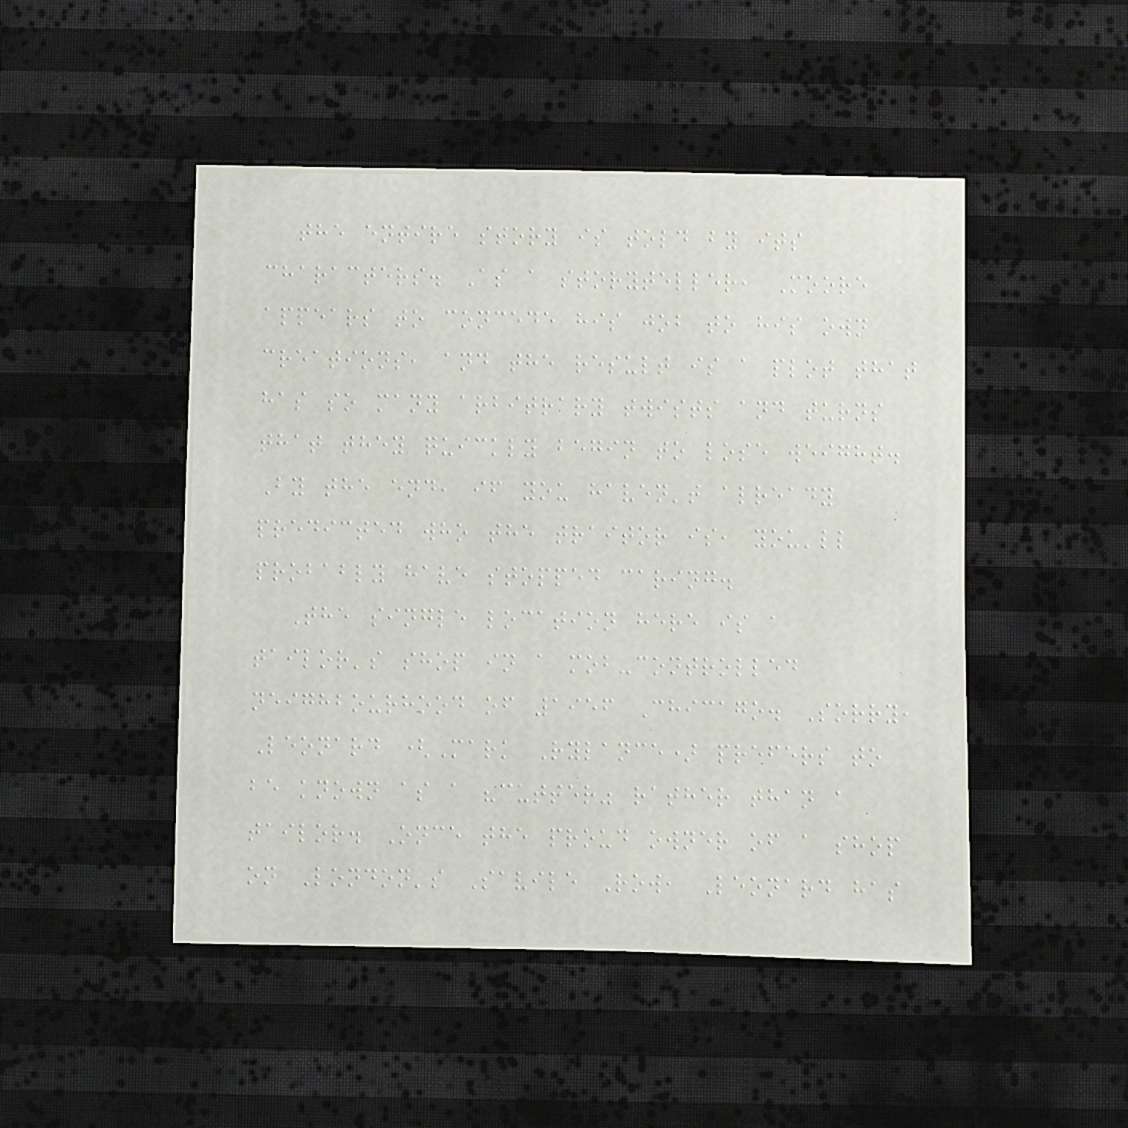the entire story is told by its
characters. As a storyteller, Moore
appears to concede his job to his own
creations, and the result is a plot that
has so many arbitrary twists and turns
that they quickly begin to lose weight.
By the end, if you haven't already
predicted who the traitor is, you'll
probably have stopped caring.
The single location here is a
tailor's shop in a mob-controlled
neighbourhood of 1956 Chicago. Sorry,
Leonard (Mark Rylance) prefers to
be known as a "cutter" rather than a
tailor. Once the proud owner of a shop
on London's Savile Row, Leonard has
